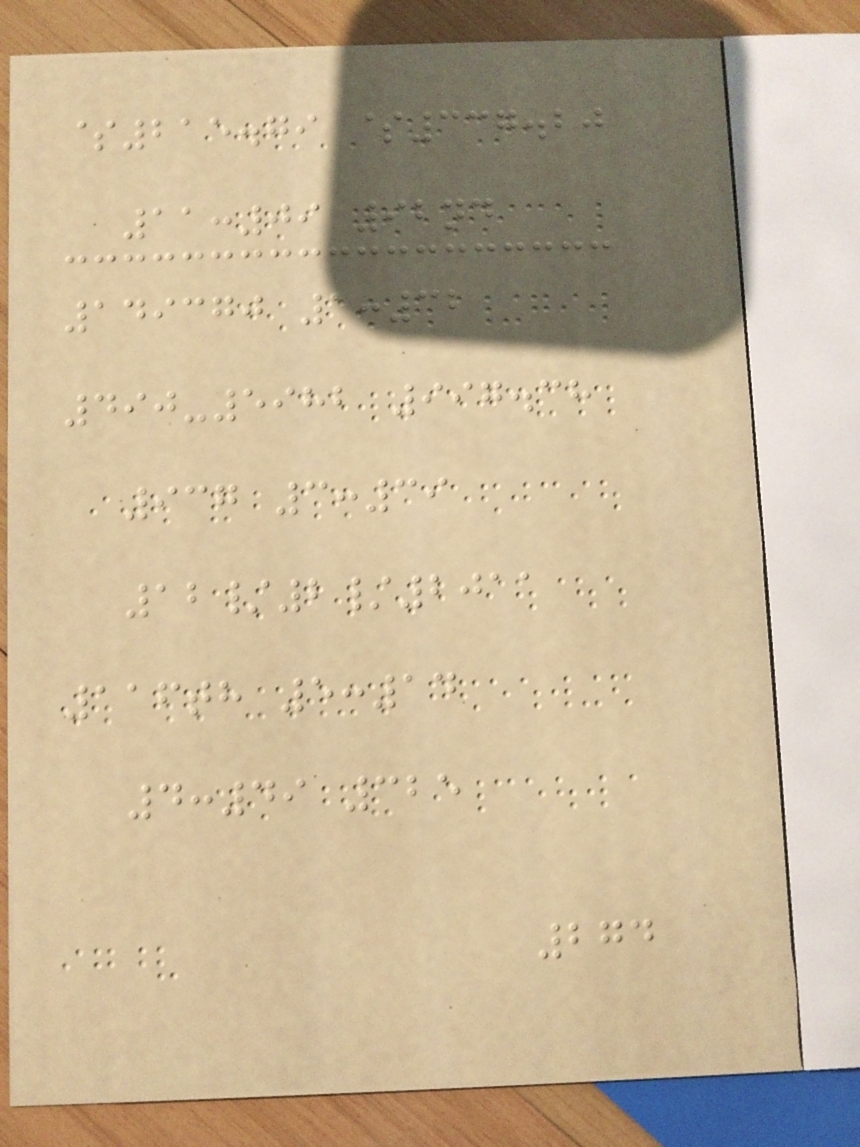$215.79 $337.20
11:09 92nd
149370 1:32
490-5982 997.38
937 3:39
12/2/2011
116th 5:14
4:49 325
274
